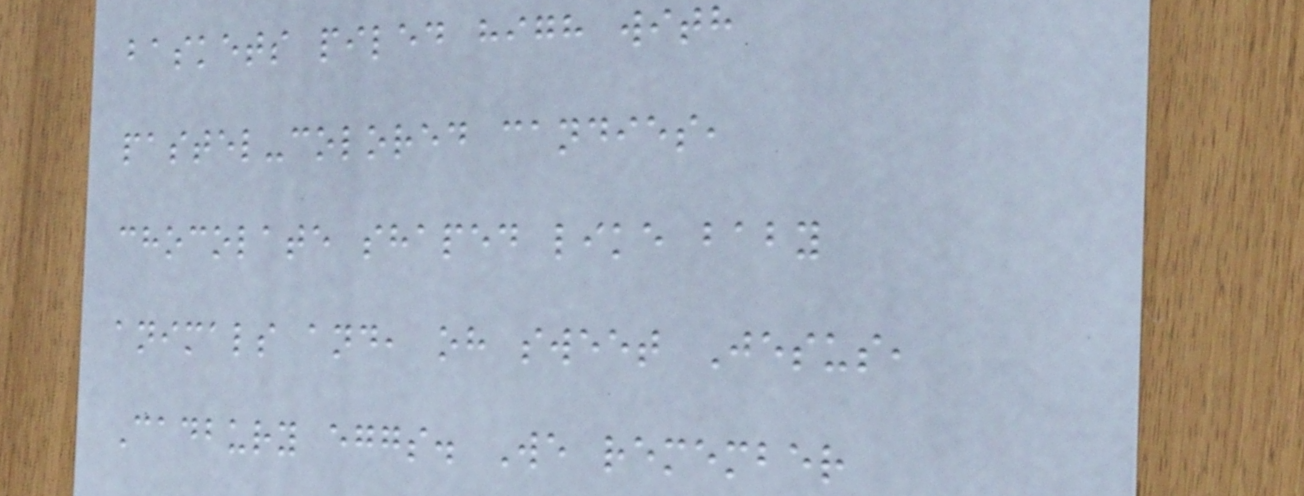baskets piled high with
pastel-colored candies,
chocolate shaped like baby
animals and, oh sweet Jesus,
Cadbury eggs. We remember
